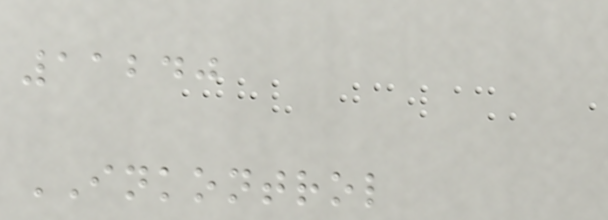11240
INKONTROL
